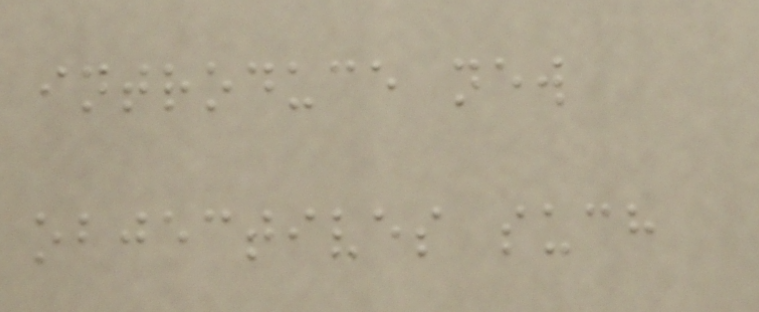introduce new
objectives such
